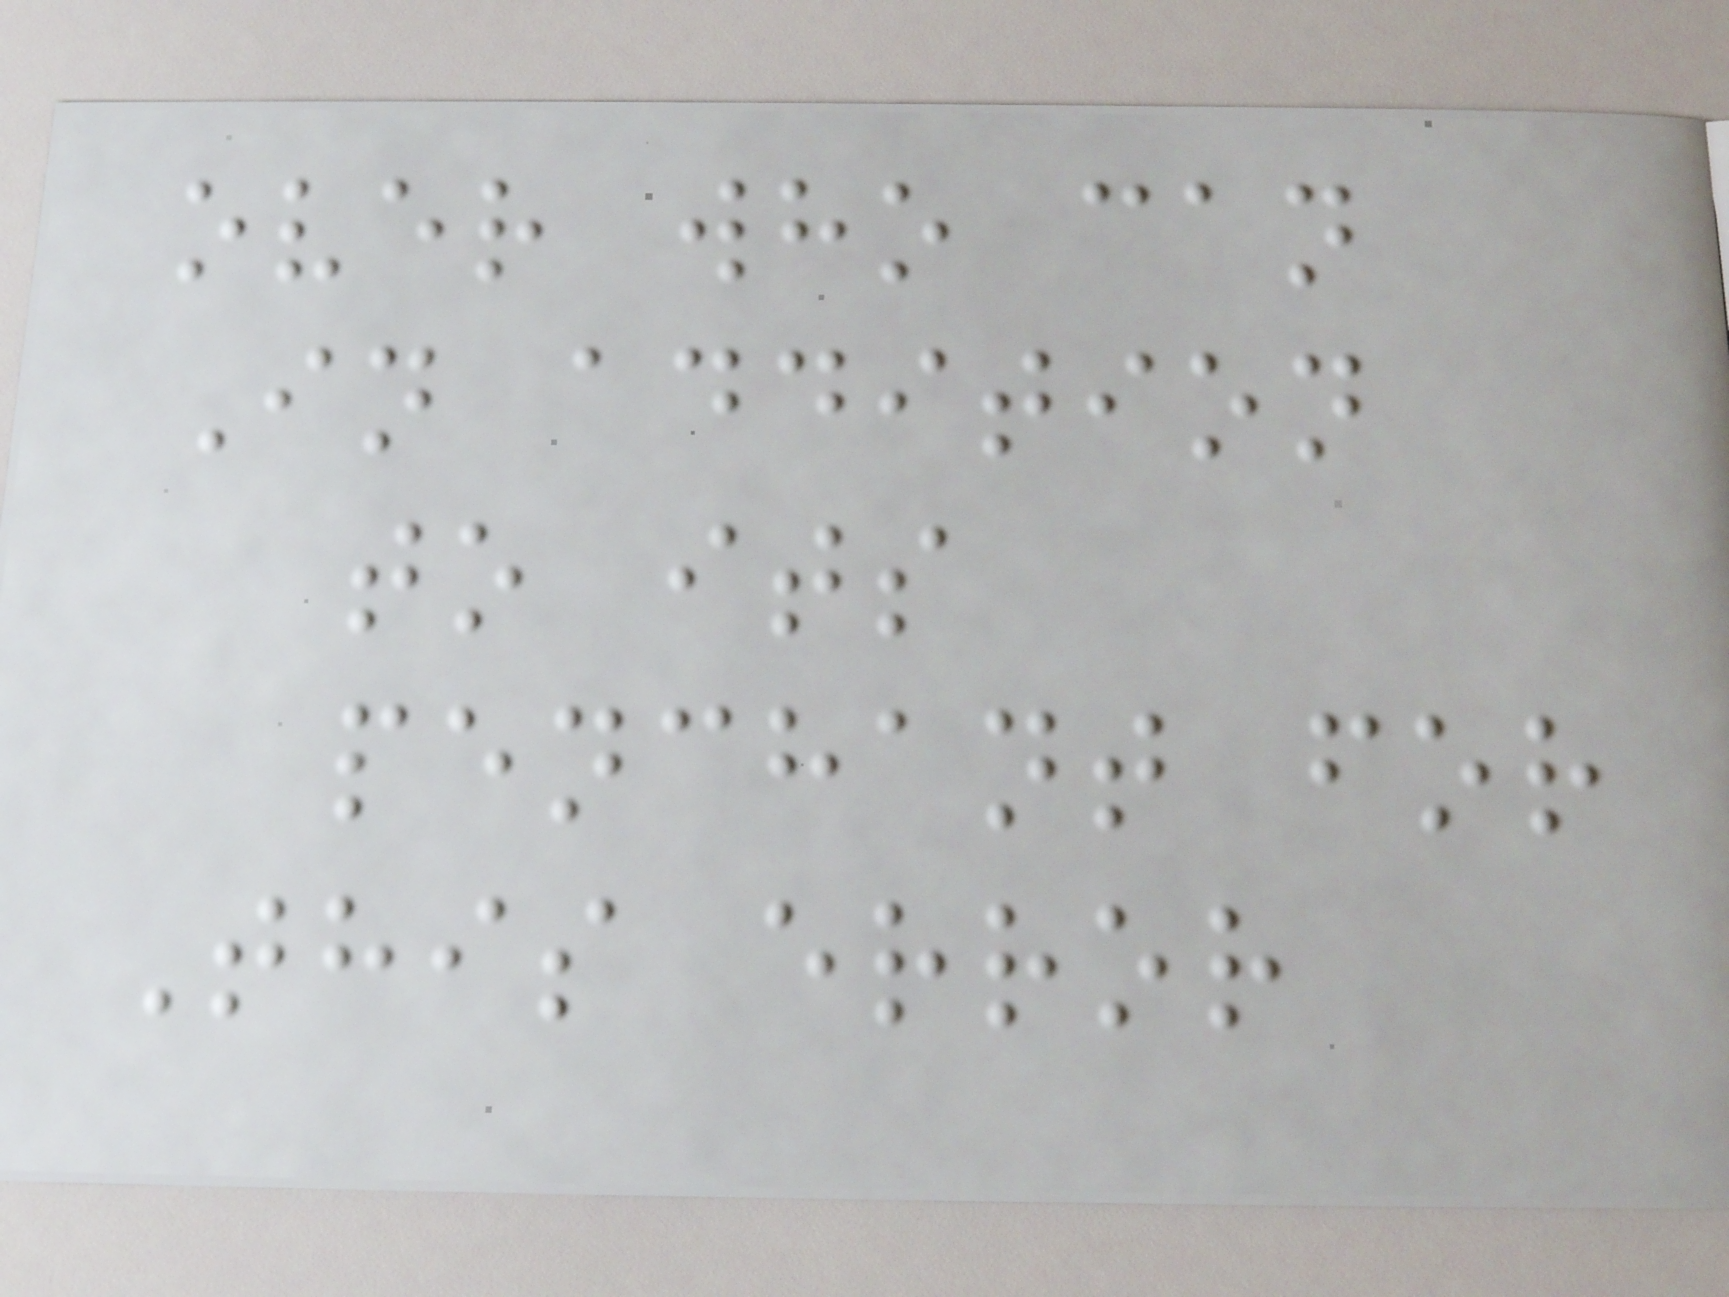over who can
In addition
to its
penchant for
This error
